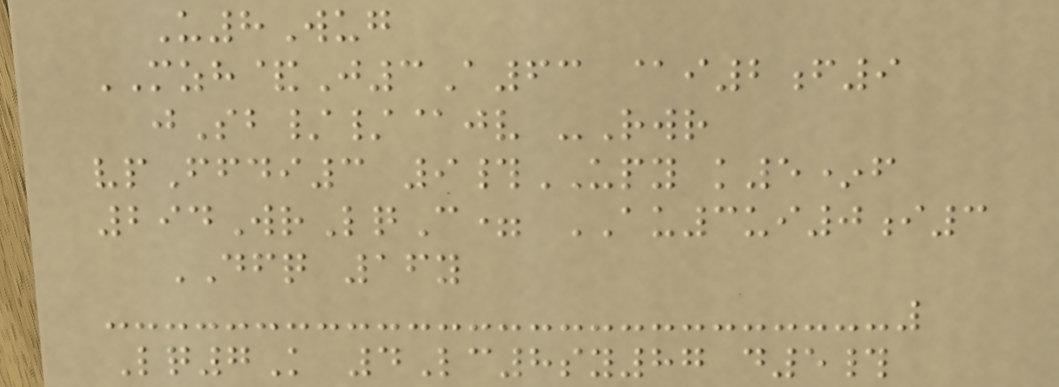U8Wug
MZH&J3A63 @i2f9
jSb//@jv -Rwr
vpFfdi3 9#UPY k5*f
294WrLqC= AU3ui0i3
DFQ 16y
Lq7K 4Lc8sy87 d5#
